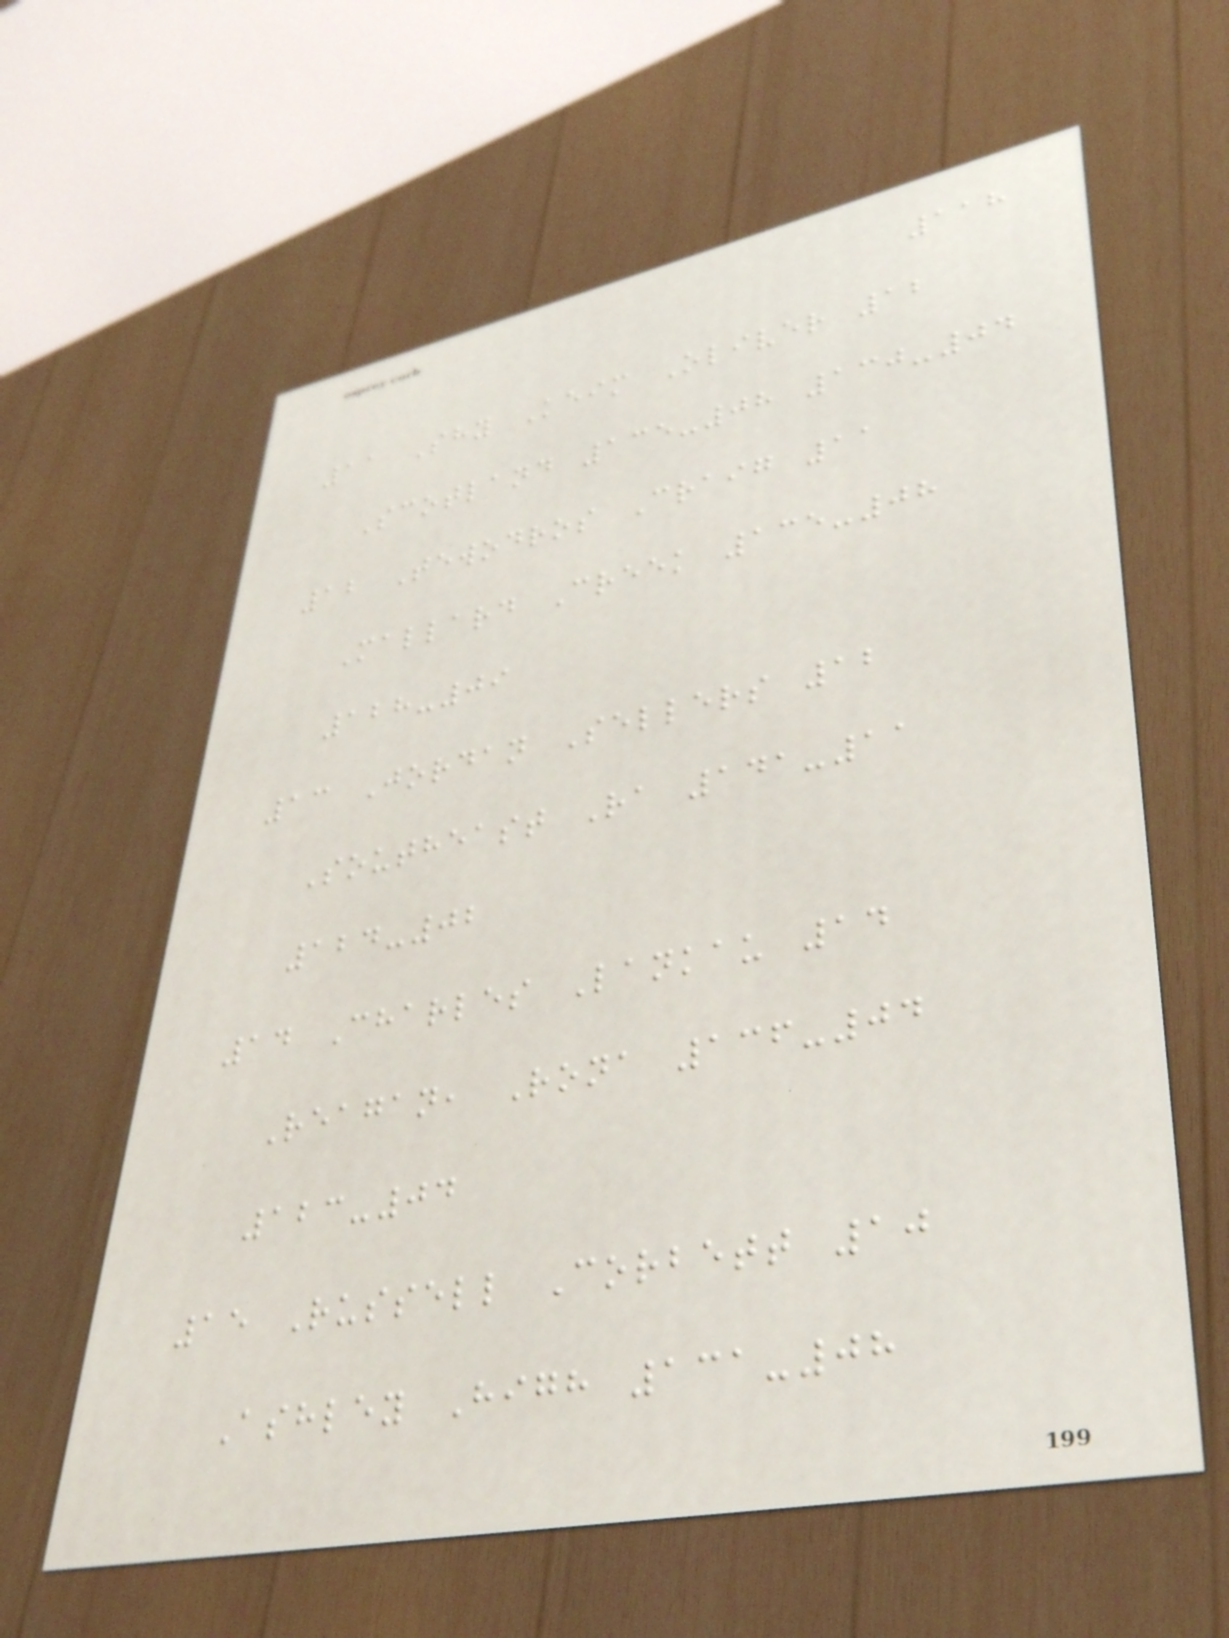118
11 Shy Keim Oliver 12
Scotland 135-08 130-04
12 Tewodros Craig 11
Mallard Creek 135-08
128-09
13 Jordan Sellers 12
Southeast Ra 141-11
124-02
14 Charles Lankau 14
Reagan, Rona 136-04
123-04
15 Russell Corbett 10
Ashley High 131-08
